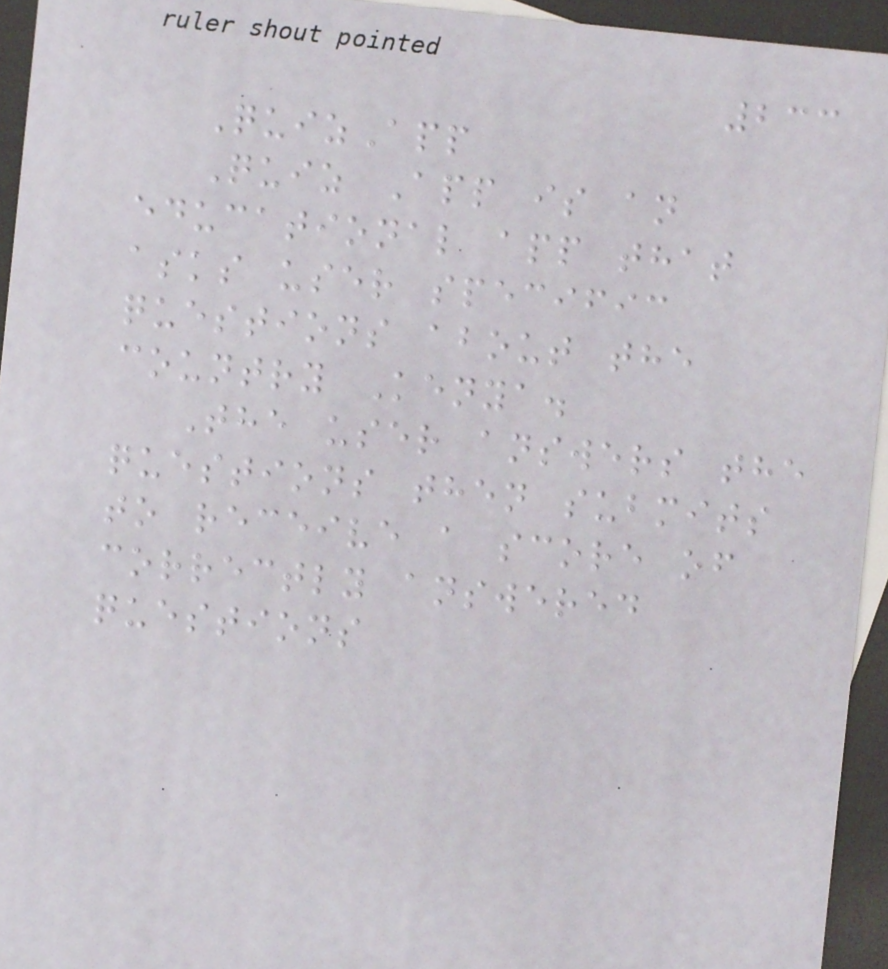233
QuizApp
Quiz App is an
educational app that
asks user specific
questions about the
country Kenya.
The user answers the
questions then submits
to receive a score of
correctly answered
questions
